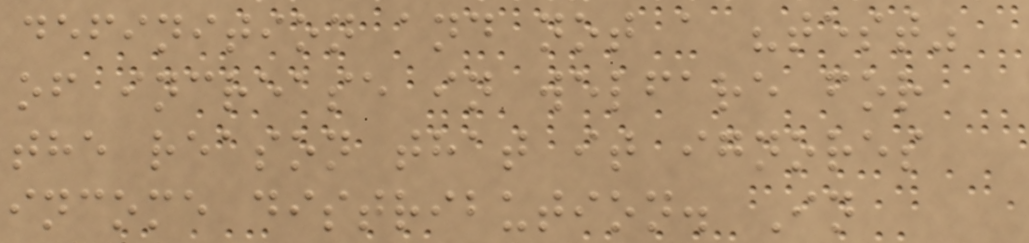definition and not a "test"
of increase in welfare for
the reason that it ignores
income distribution. In
